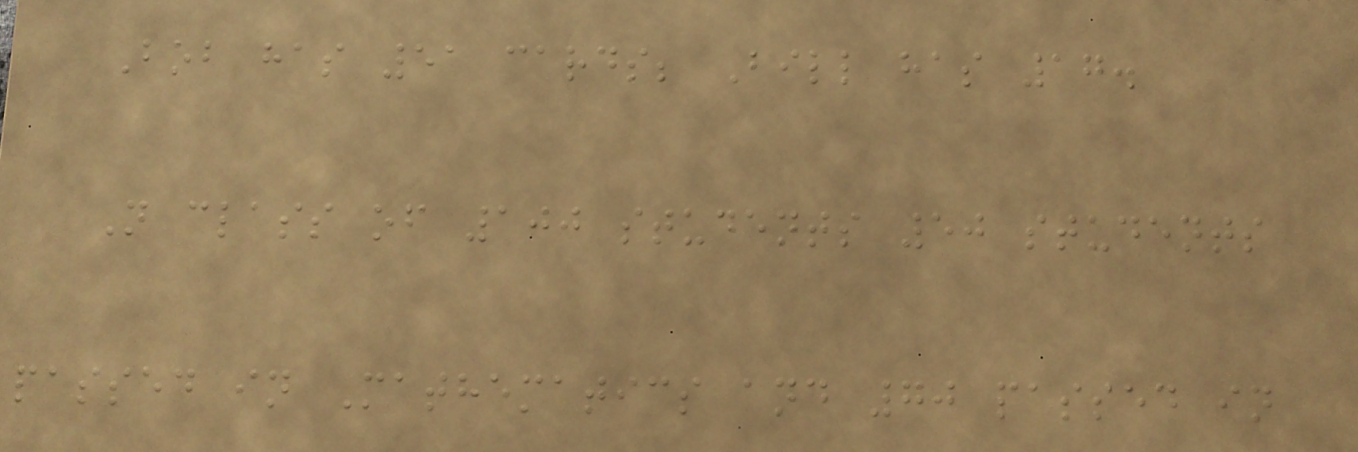Bob has 51 cards; Bill has 17.
N class of 100 students 50 students
passed in Mathematics and 70 passed in
